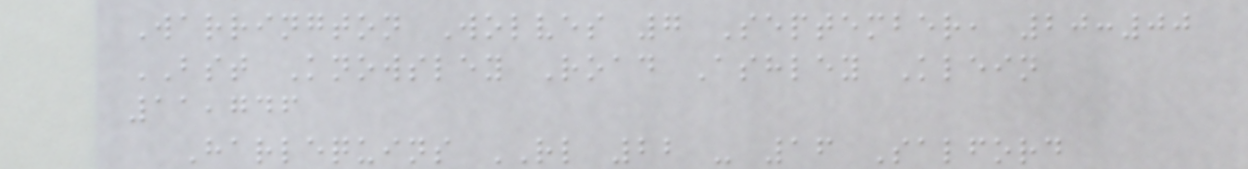Warrington Wolves 7 September, 20:00
BST Knowsley Road Ashley Klein
11,746
Harlequins RL 22 - 16 Salford
